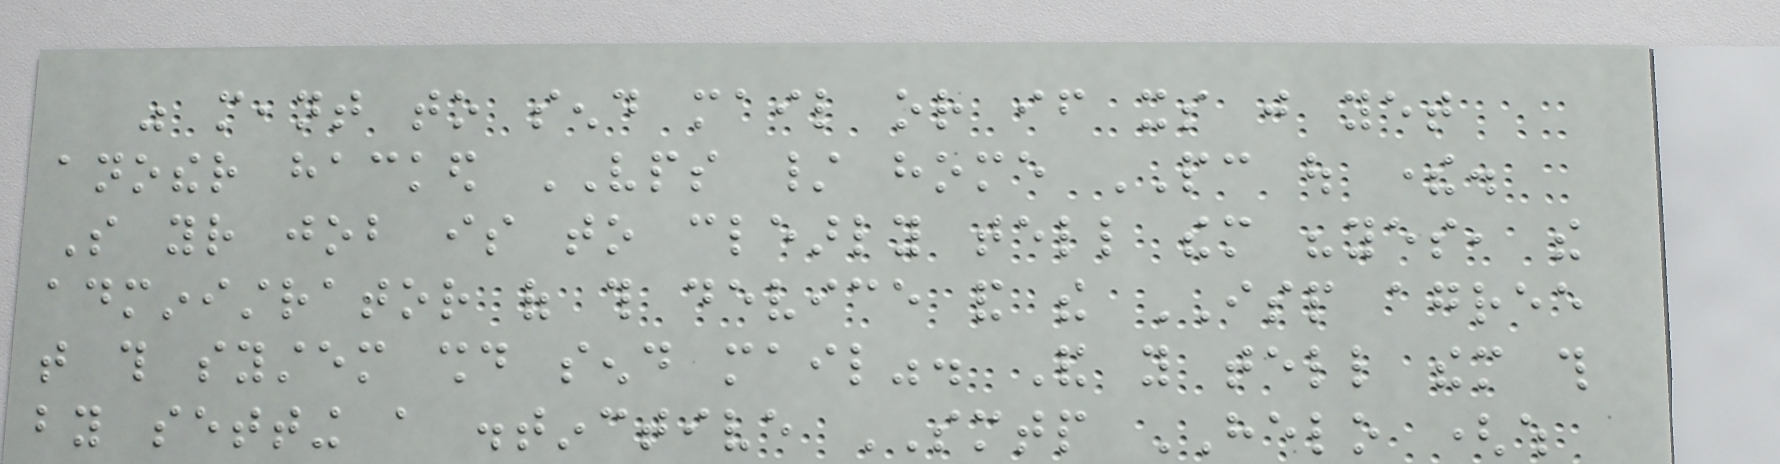was meant to send mail or if its just yet
another hacked VPS / home PC out there.
So your job is to clearly tell them "yes, the
administrator of this device and the ISP agree
that this system should send mail". And you tell them this
by setting a distinctive SMTP HELO (which
